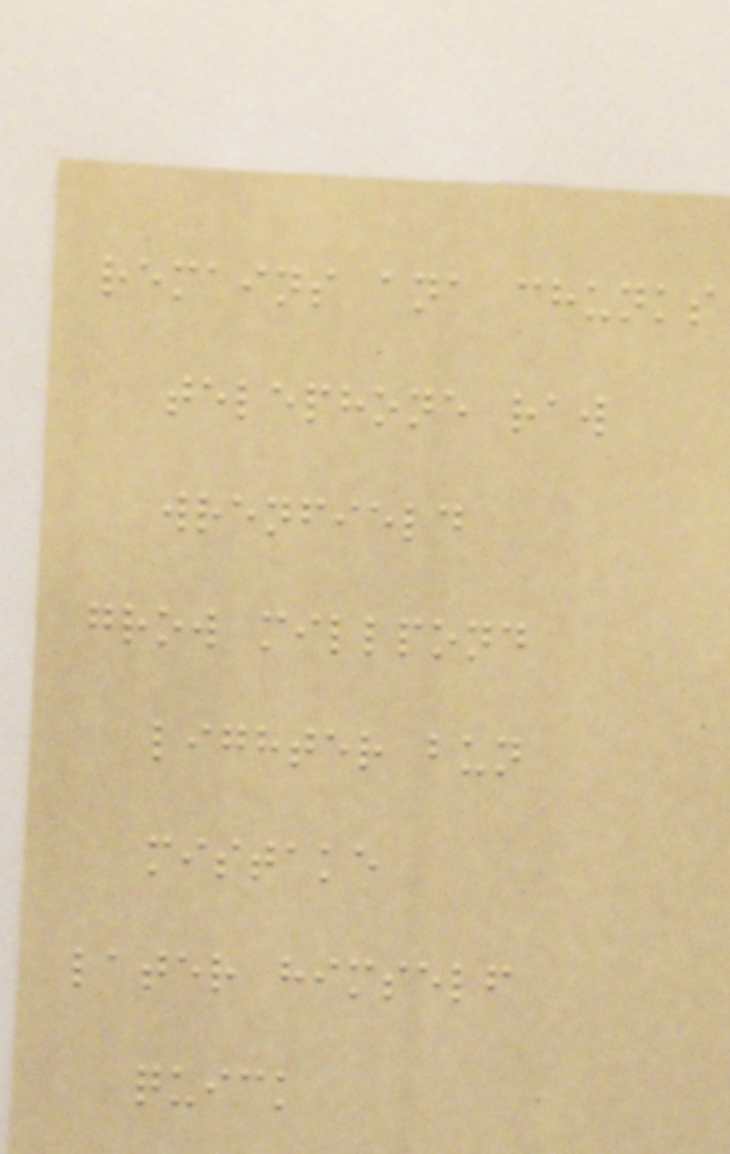remains ana chunks
telephone raw
wrenfield
grow millpond
lighter bun
mistake
later himself
quick
